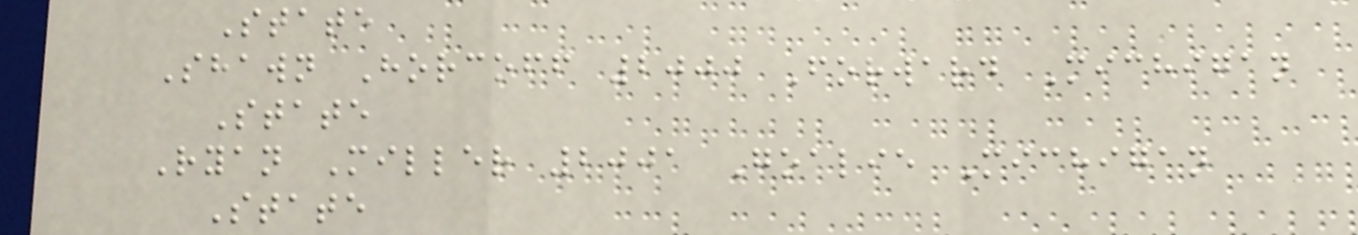State
Shawn Horcoff 2000 Forward Michigan
State
Ryan Miller 2001 Goalie Michigan
State
